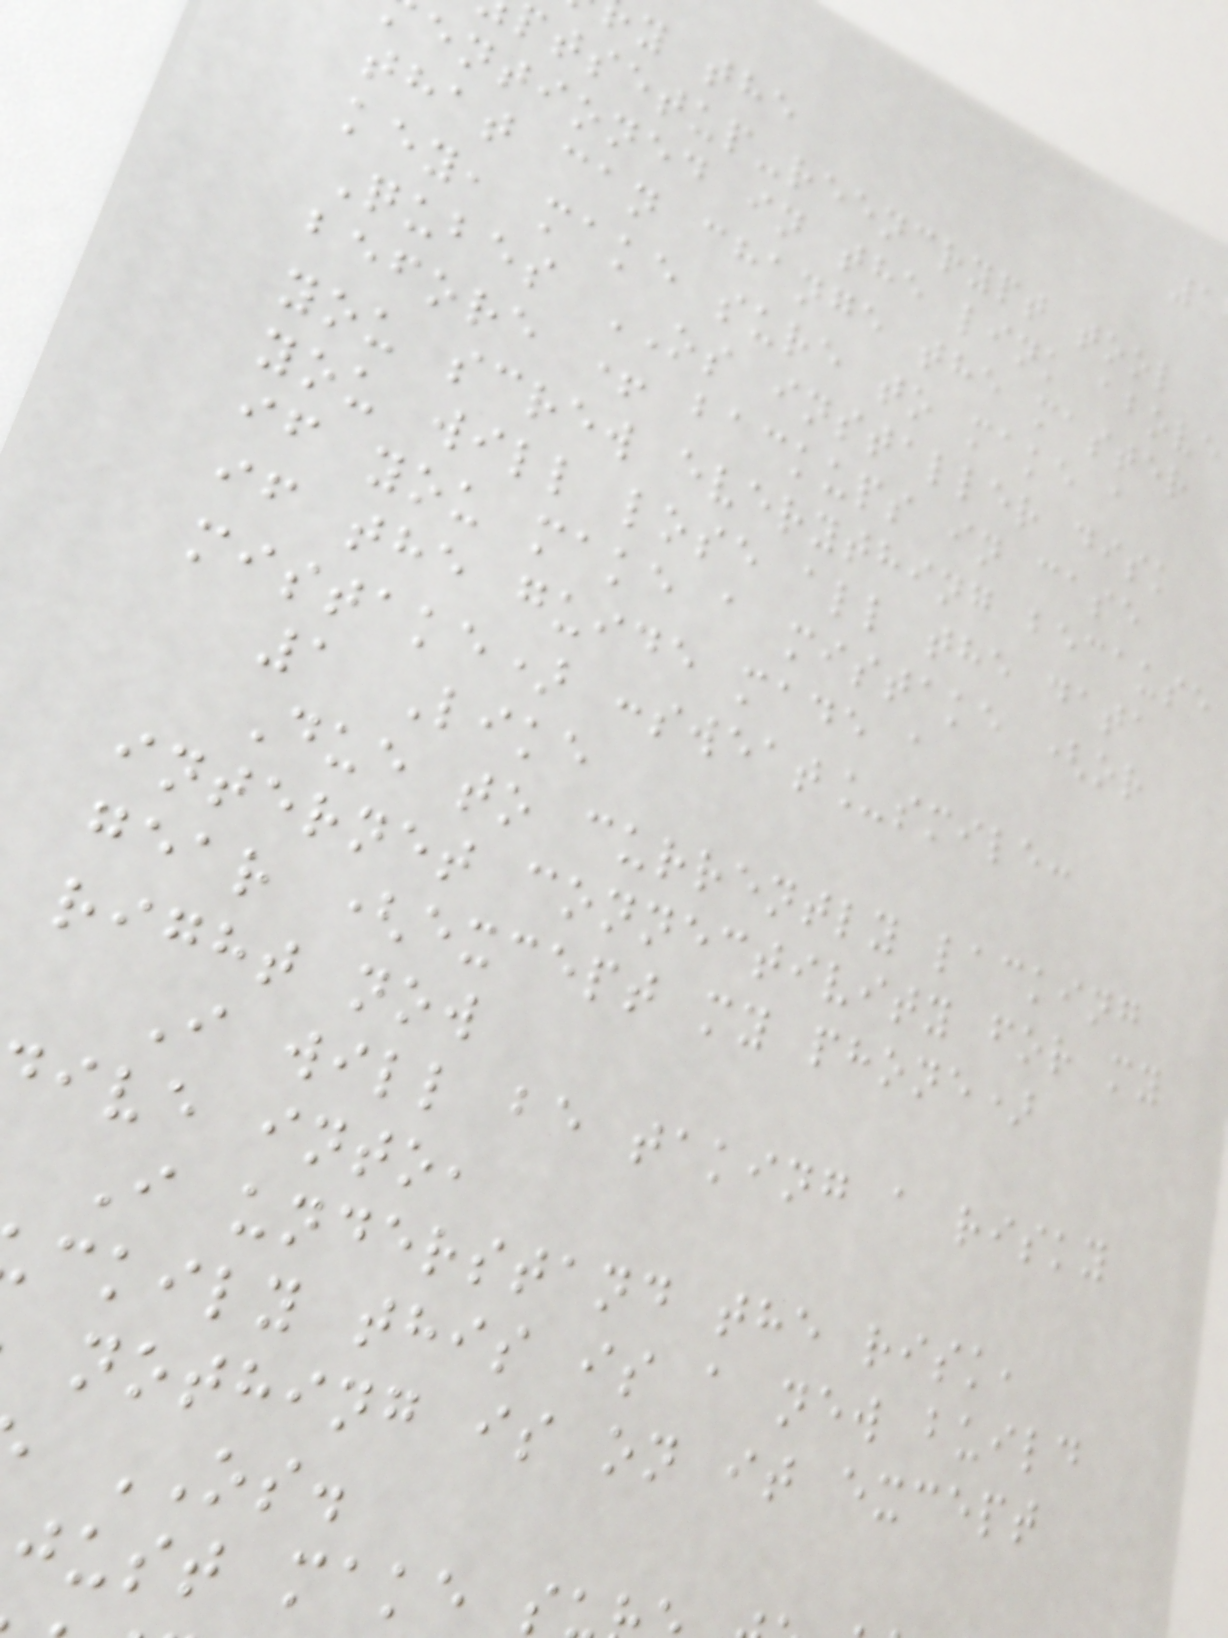y the
ptsetup-reencrypt tool
entioned in the link above
that can change the master
key, make sure to make a
Qubes OS installer disk
before + backups in case
you screw everything because
you will lose all the data
if you make a mistake (or
if the guide made a
mistake) :sweat_smile:
1 Like
Due to currently lacking
internet connectivity for my
gear (except my phone)
right now
I will be taking a risky
ive into,
I understand the risk,
ckily this is a new build
nothing is on it except
OS.
just make s
